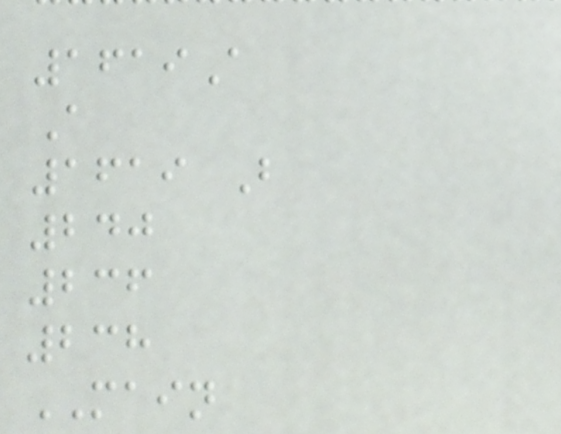1619A
A
1619 B
240
236
238
MAIN
